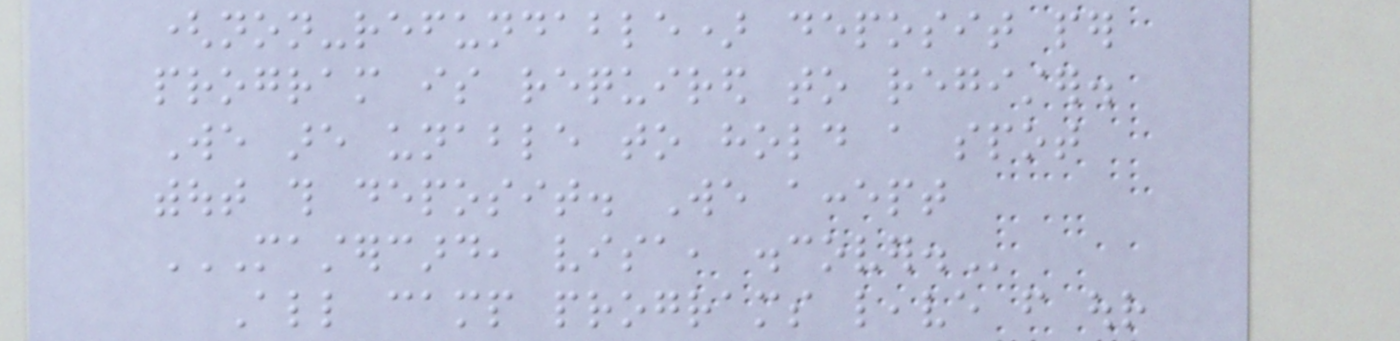(non-refundable) deposit per
program is required to register.
We are unable to hold a spot
without this deposit. We accept
MASTERCARD, VISA, DISCOVER.
All camp programs leave from our
